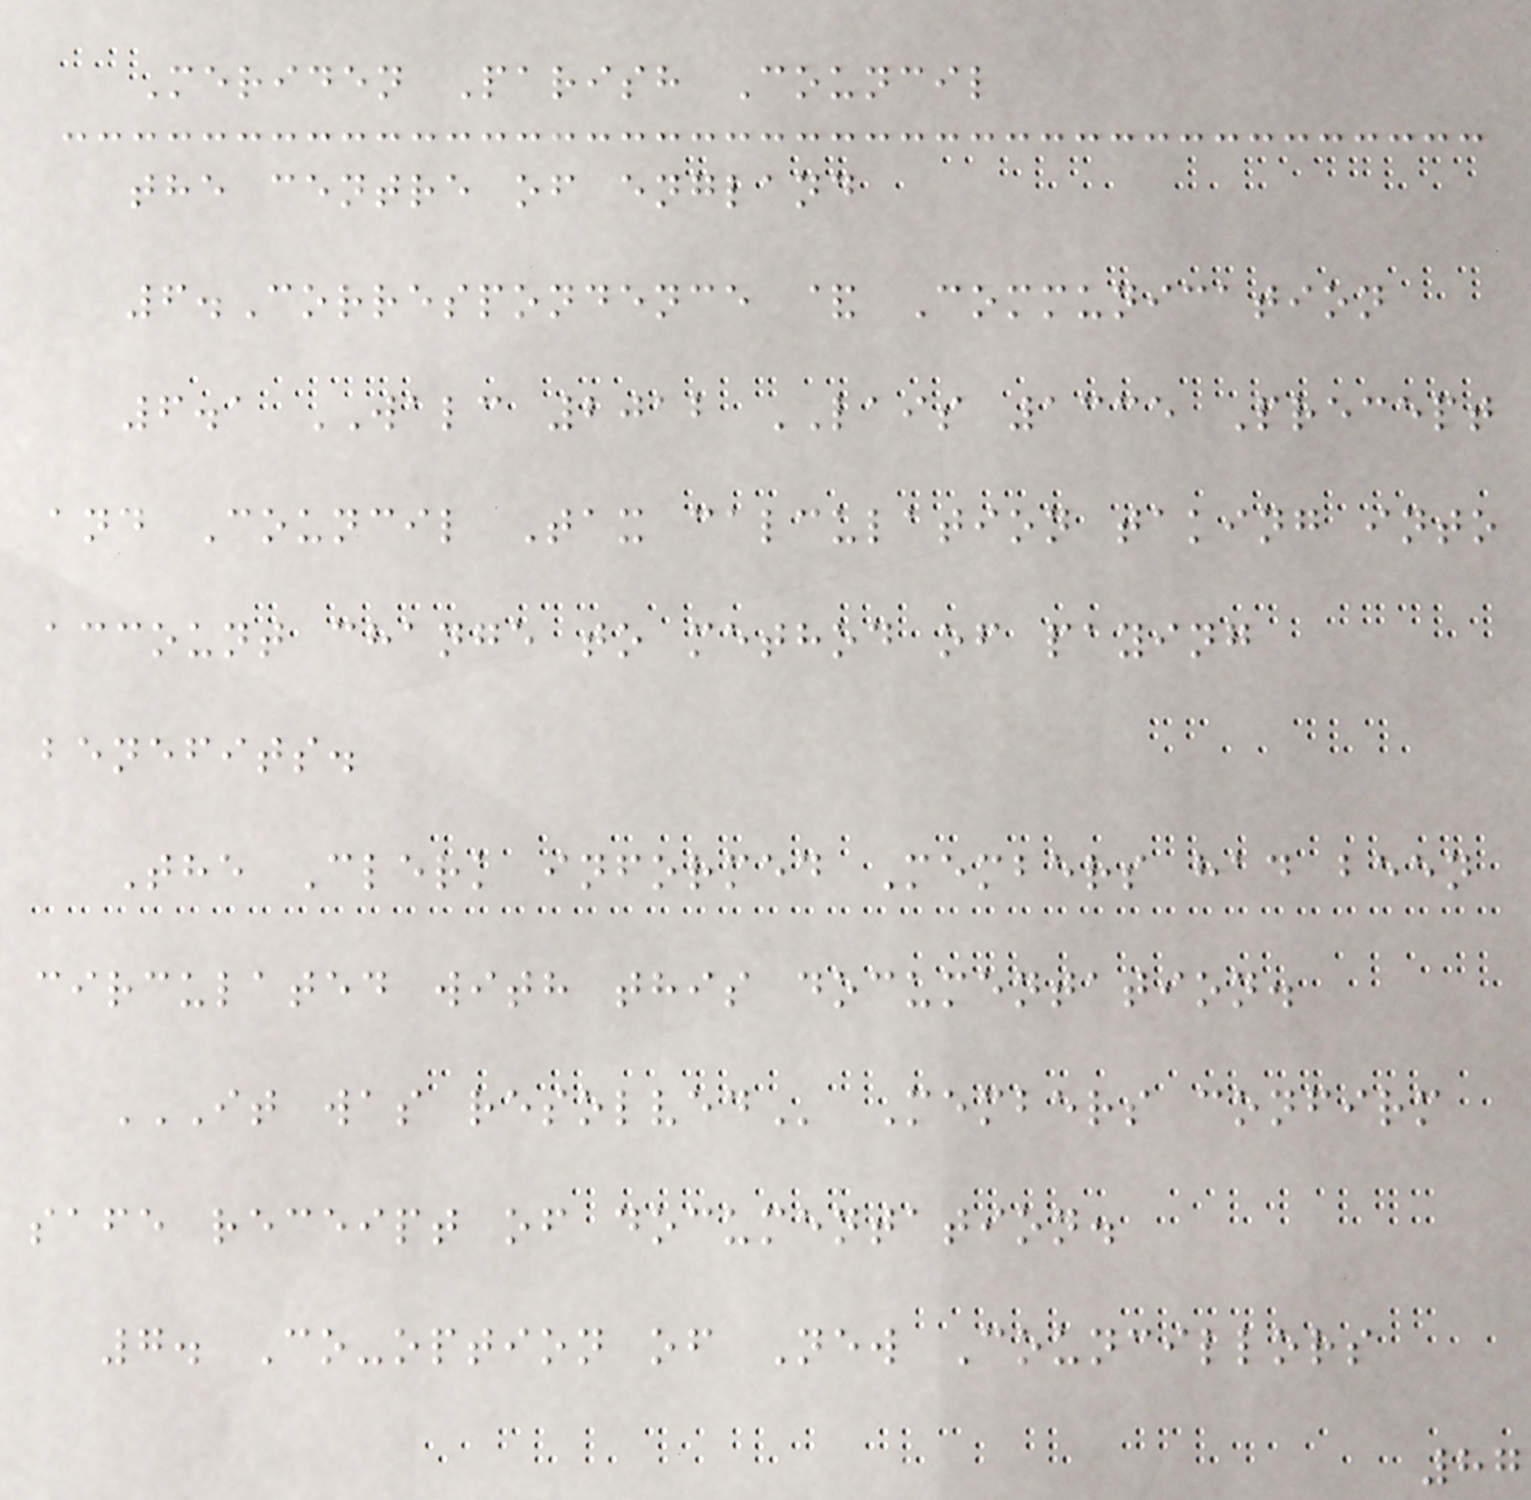Meriden Parish Council
the centre of england
6.Correspondence & Communication
6.1 WALC 2012 LAIS 1335 Precept
and Council Tax calculation taking into
account change to method of paying
benefits.
The Clerk informed Members had been
circulated with this documentation.
IT WAS RESOLVED Members confirm
safe receipt of documentation.
7. Co-option of New Councillors
87
